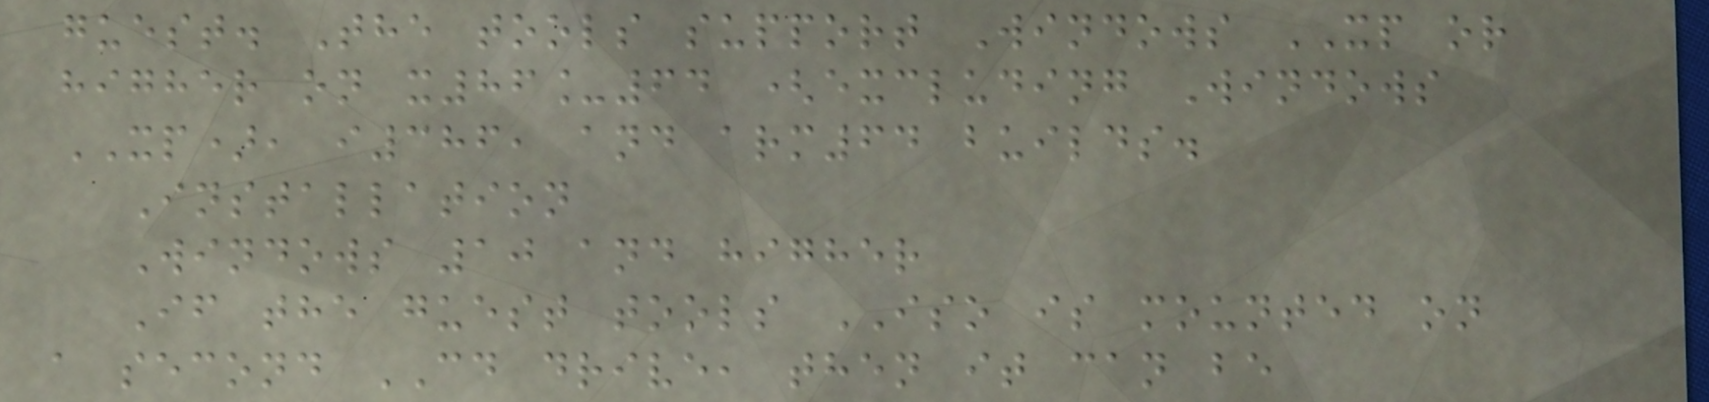guest. The tools support Windows XP or
higher on x86_64 (excluding Windows
XP), i386, and arm64 builds.
Installation
Windows 10 and higher
If the guest tools ISO is mounted on
a second CD drive, then it can be
